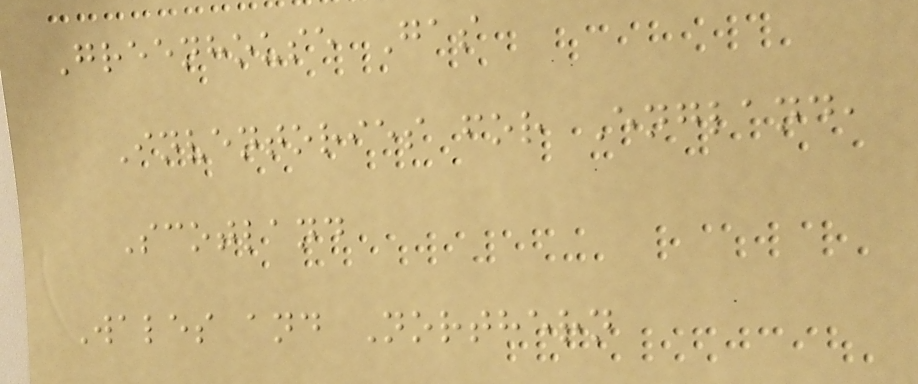Greenhouse Gas
Inventories for England,
Scotland
Wales and Northern
